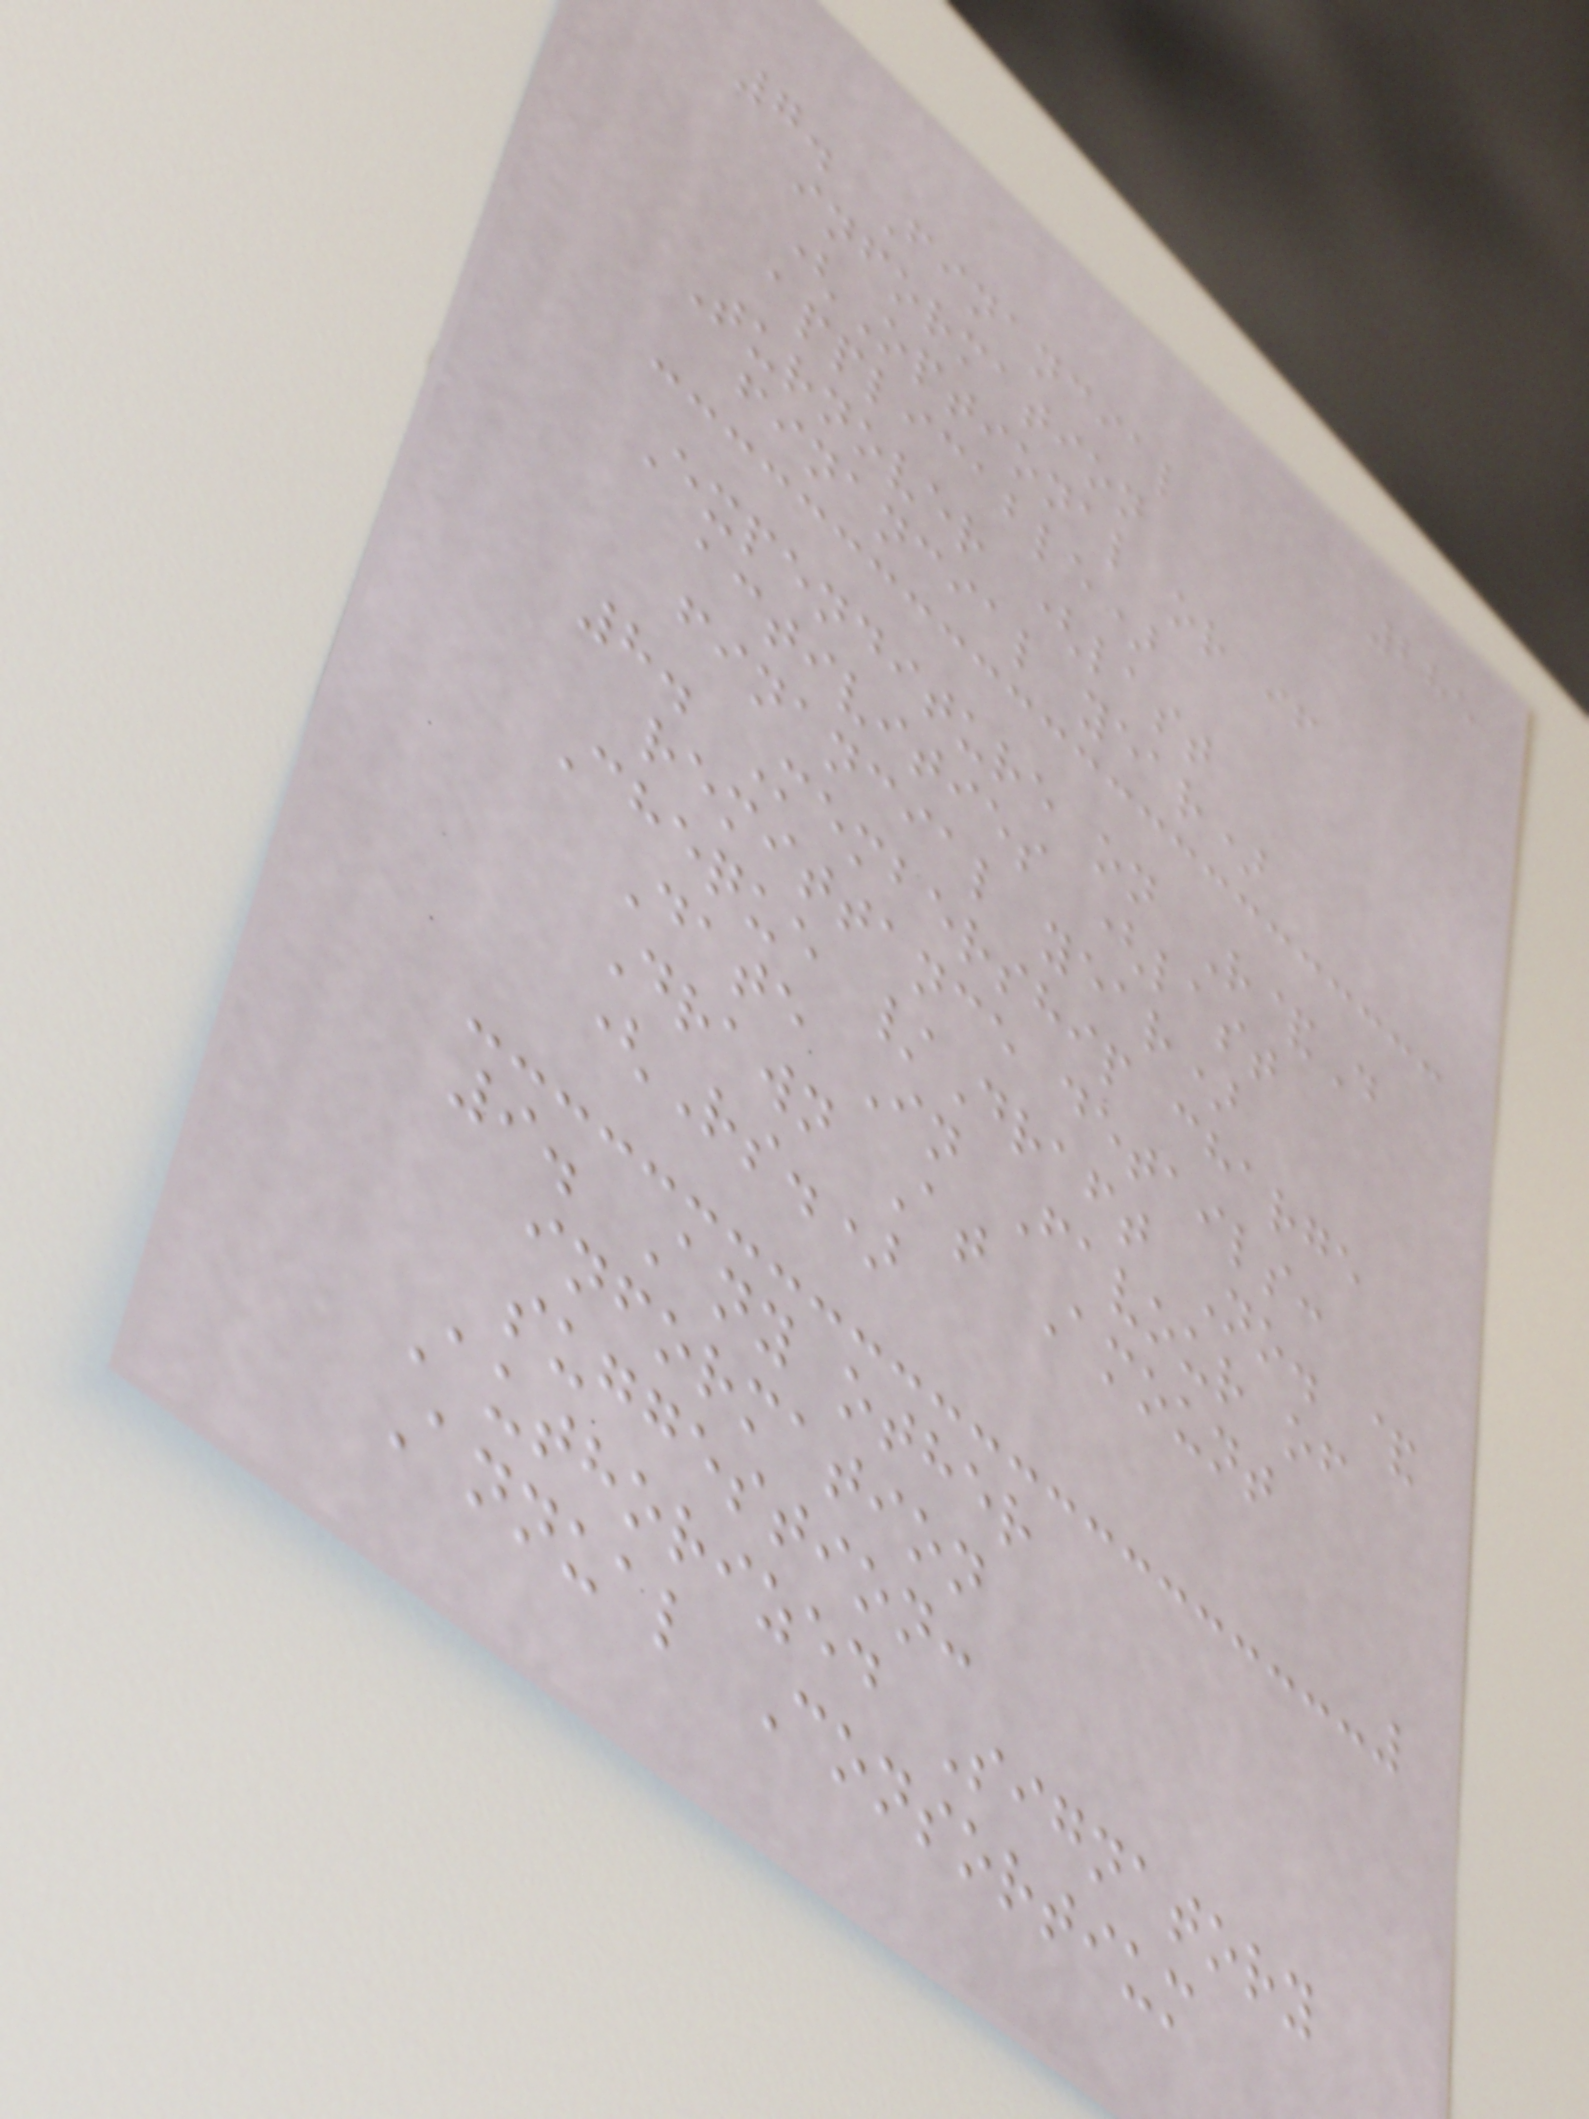285
7. Financial
information
(Optional or if
applicable)
Turnover (last
financial year)
Expenditure on R&D
activities (last
financial year)
8. Membership charge
remittance details:
Cheque /Draft No. &
Date In Favour of
Drawn At Amount
(Rs.)
9. Any other
information
suggestion:
Authorized Signatory
Annual Consortium
